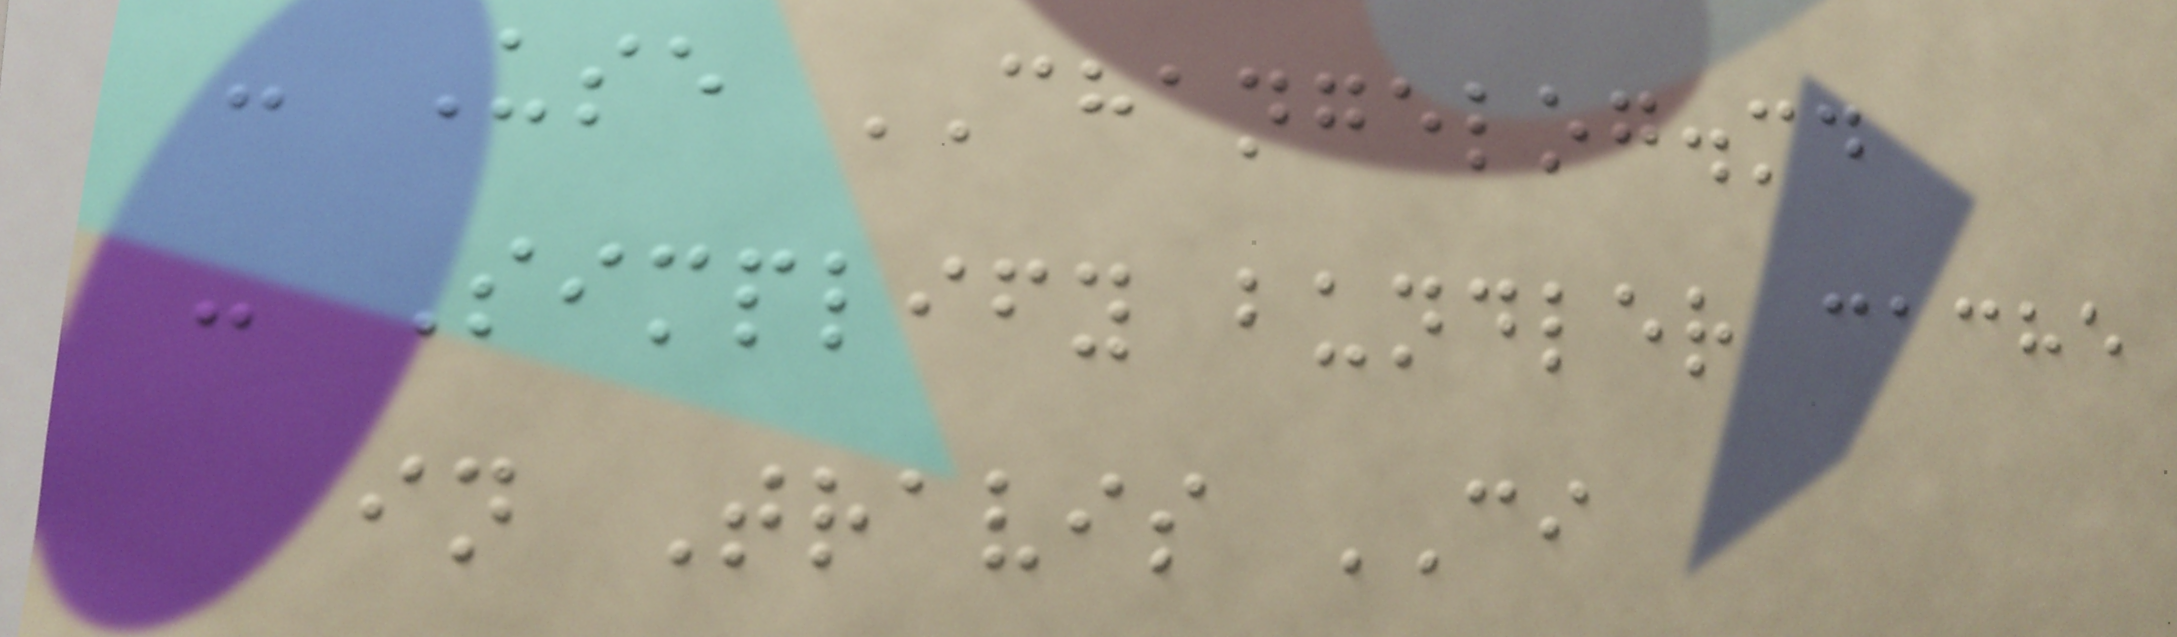- Use CHANGELOG.md
- Simplify bundler cache
in Travis CI
